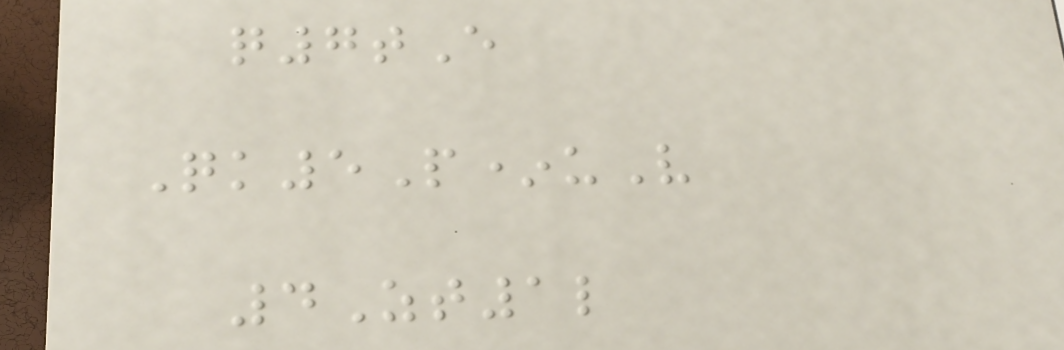q7tE
Qk5P*uV
4Zt1l
